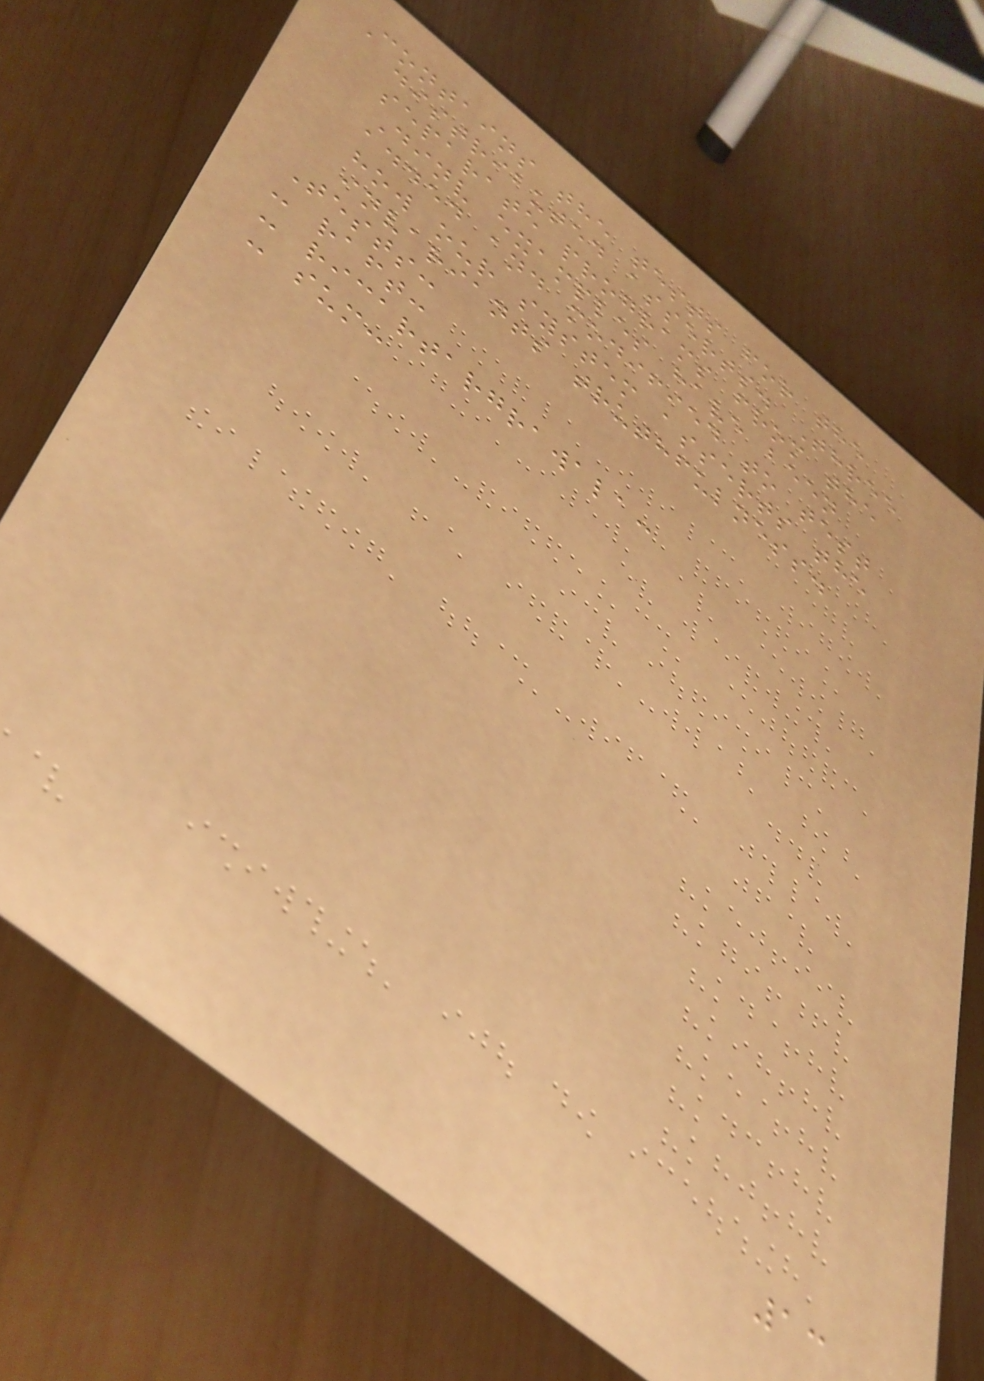Contains the tests for the
distributed asserts. Three
separate programs from the
Dinv examples have been
added and modified to test
how our system asserts the
invariants truthfulness.
Tests:
- raft:
- ricartargrawala:
- sum:
13
